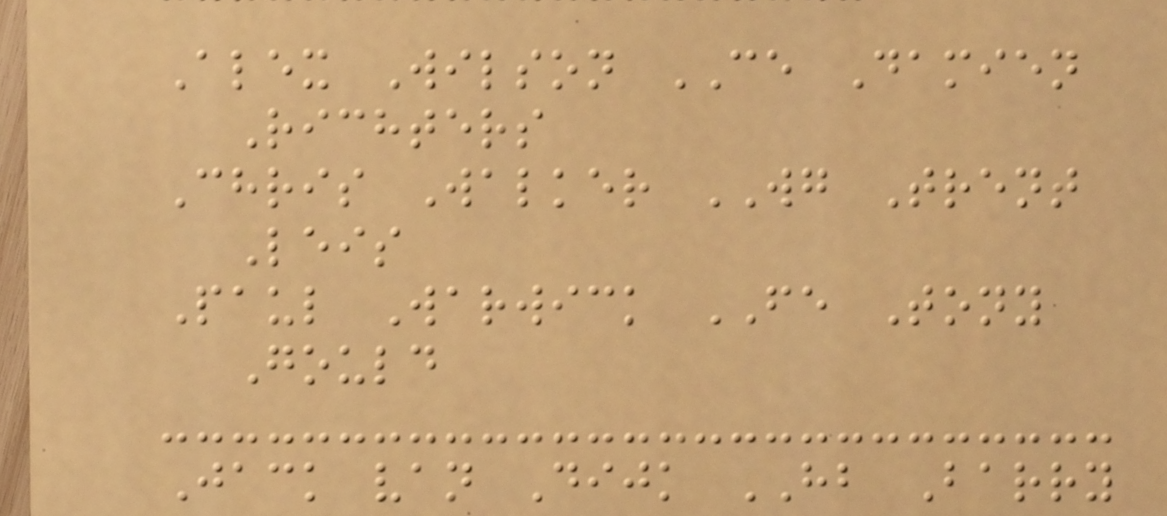Alex Wilson CE Damien
Richters
Chris Walker WG Trent
Leis
Paul Warwick FE Tony
Gould
Jack van Dijk HB Barry
